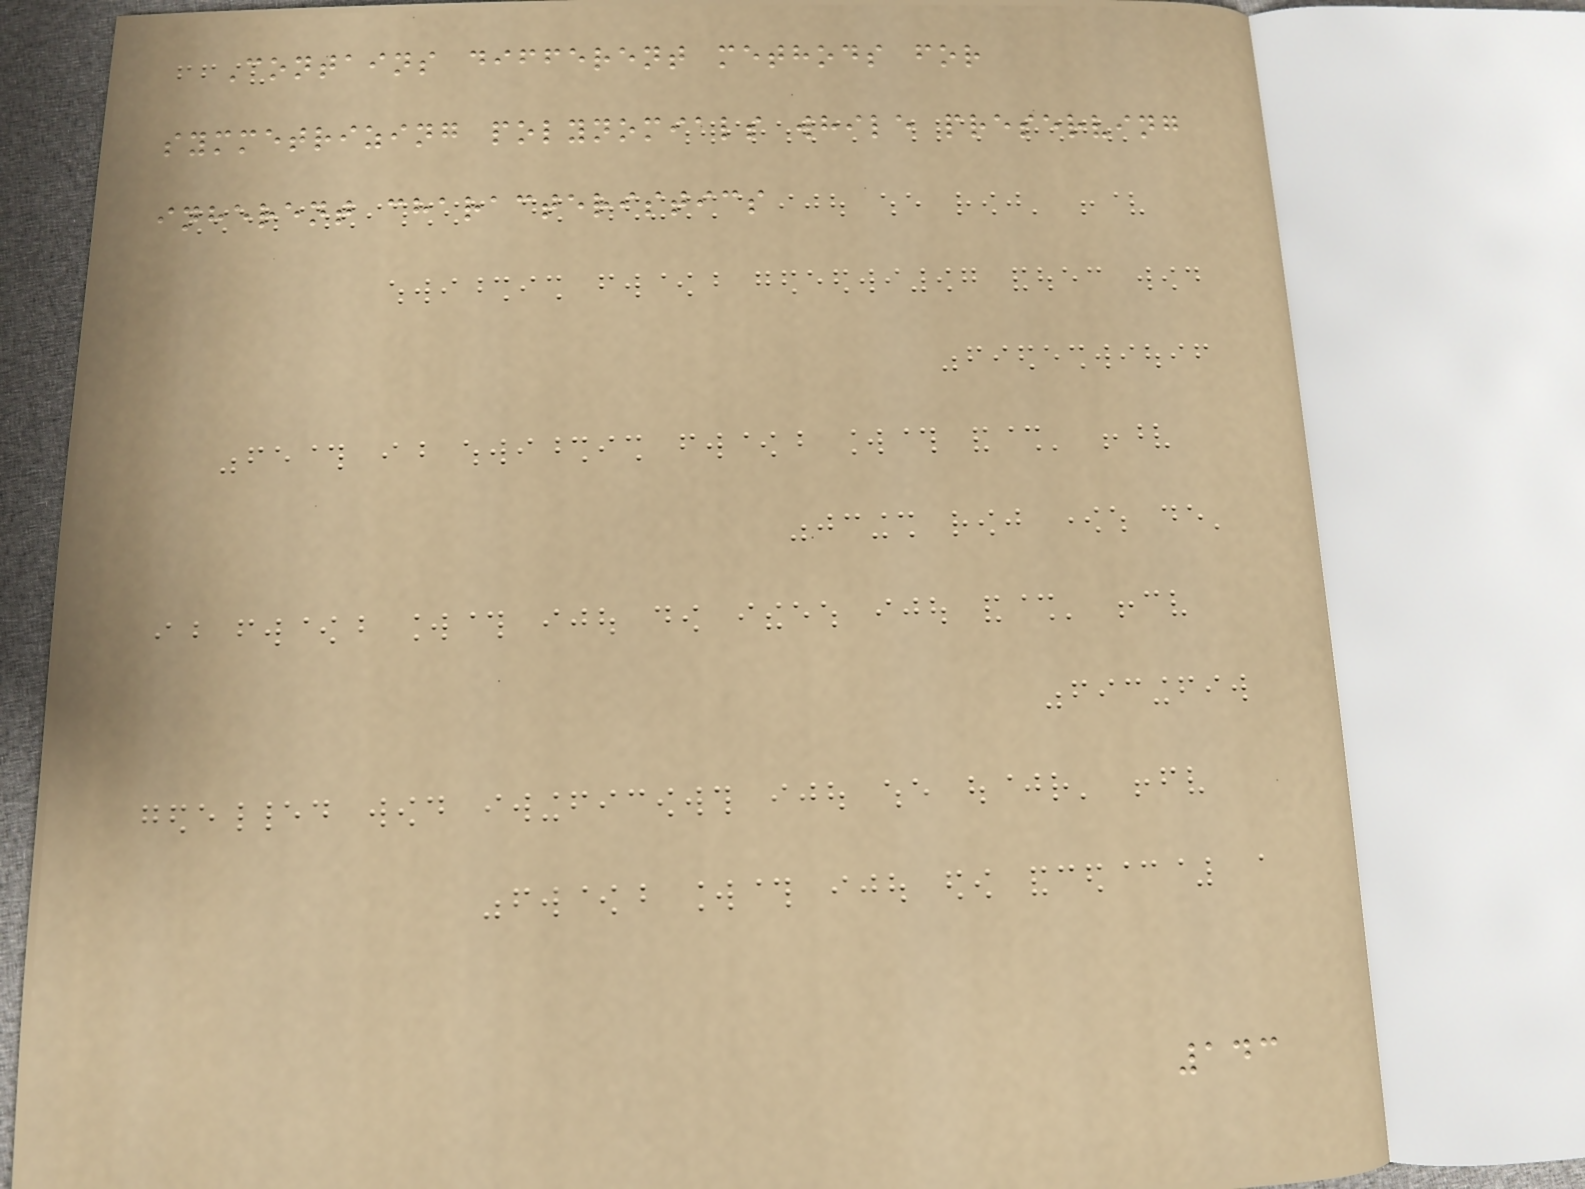Contains different methods for
symmetrizing polynomials while preserving
inherent characteristics
143
